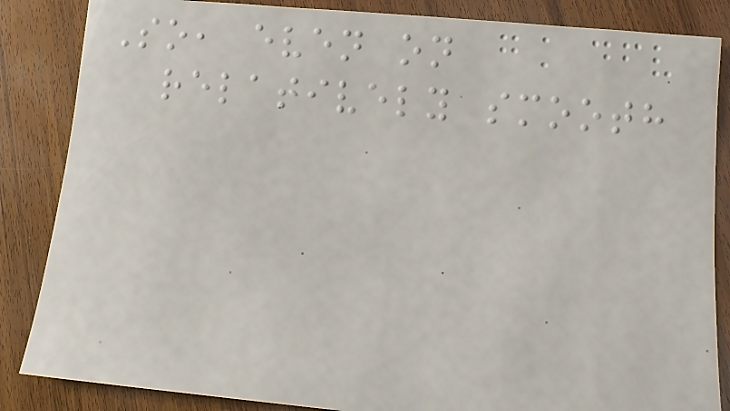So, even on
relatively smooth
